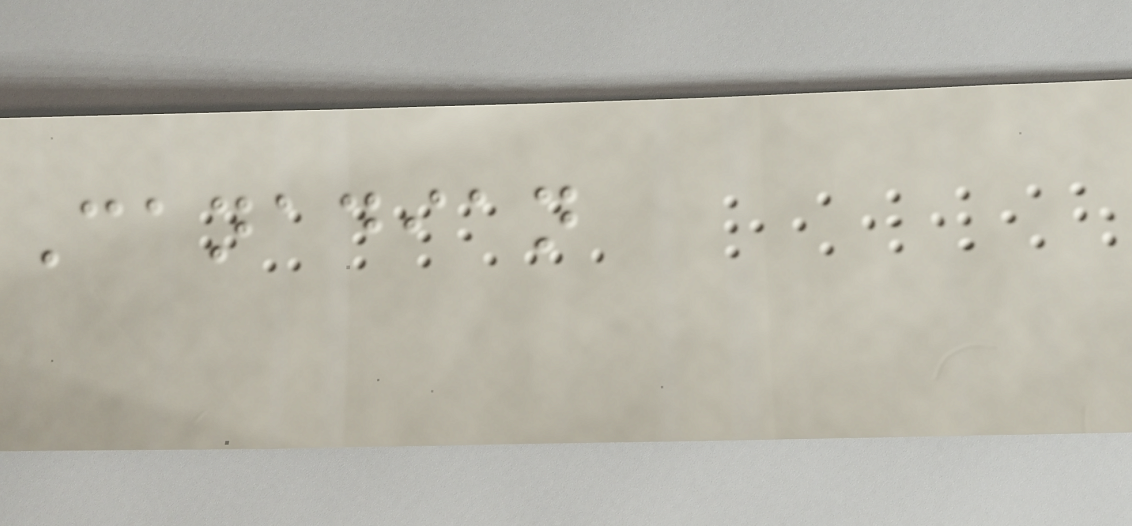Canadian
